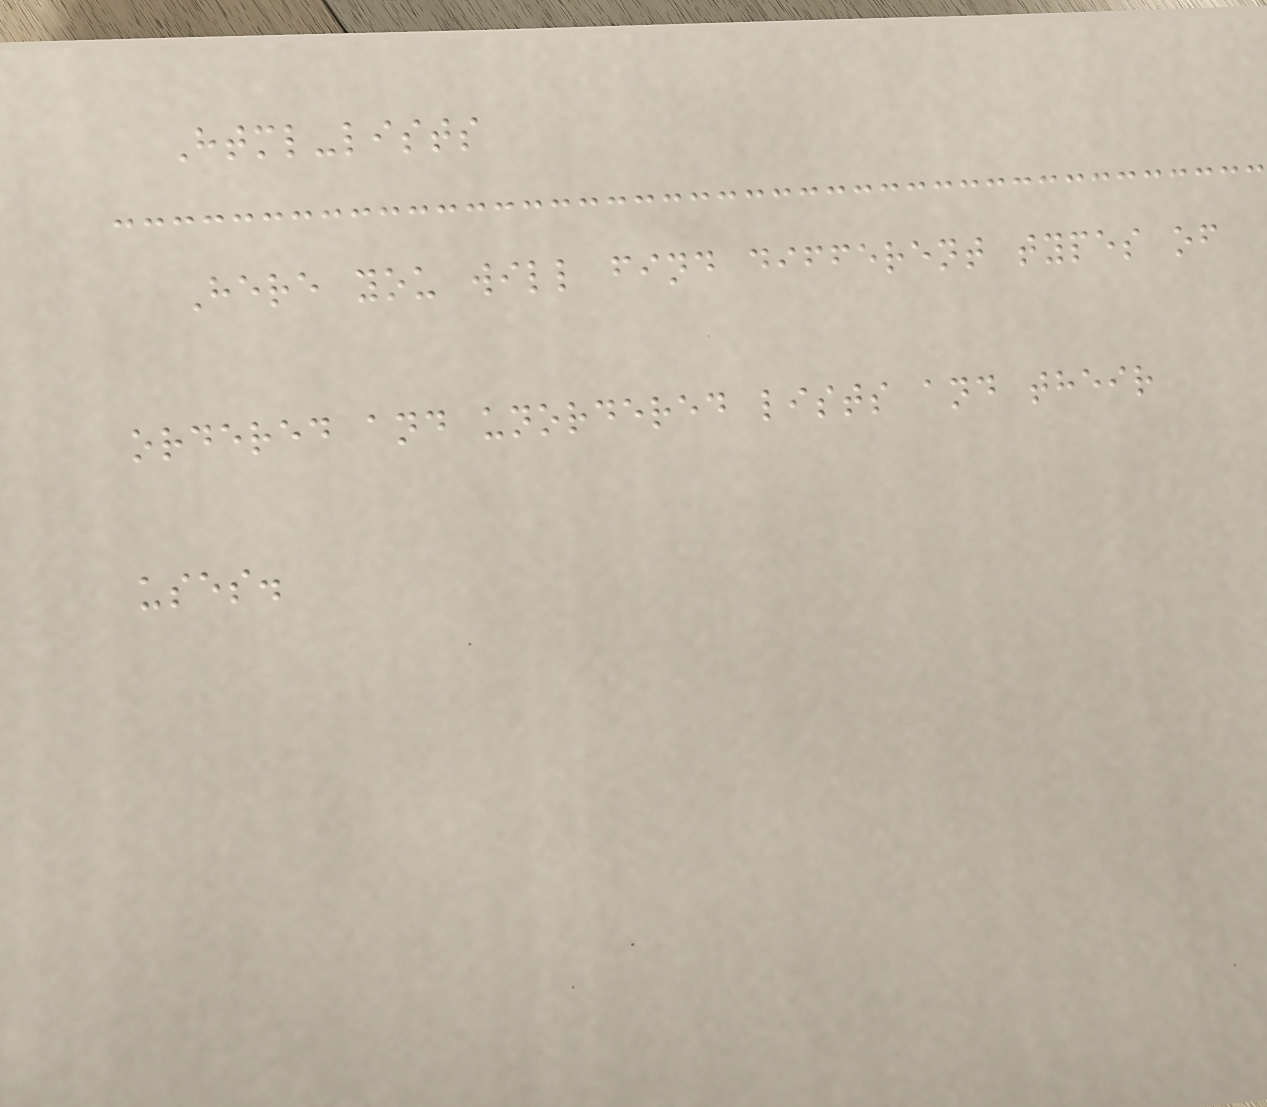Html-lists
Here you will find different types of
ordered and unordered lists and their
uses.
